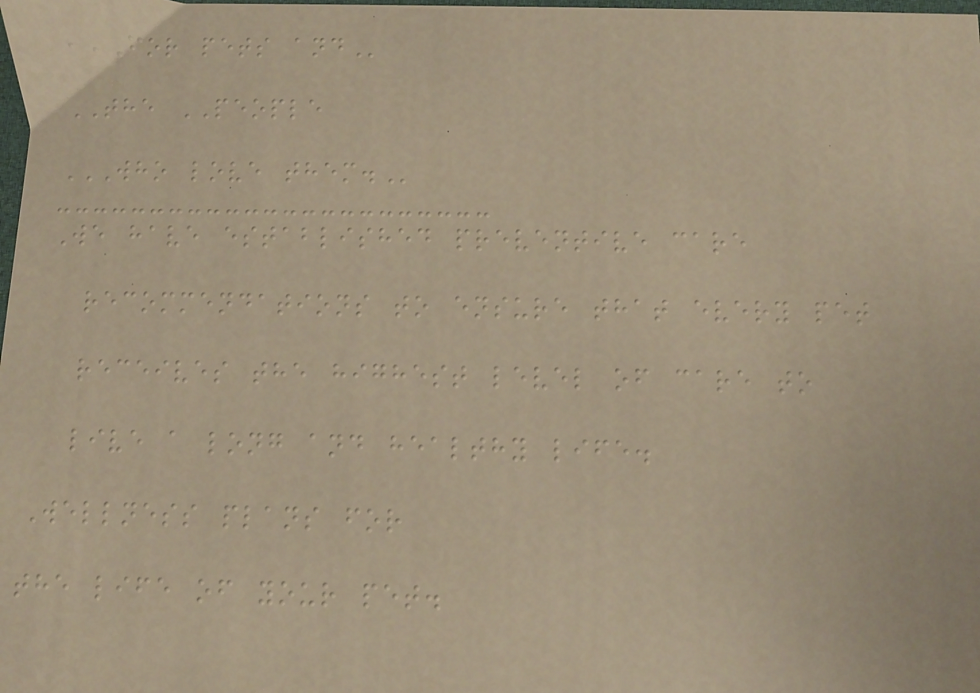FOR PETS AND
THE PEOPLE
WHO LOVE THEM.
We have established preventive care
recommendations to ensure that every pet
receives the highest level of care to
live a long and healthy life.
Wellness plans for
the life of your pet.
